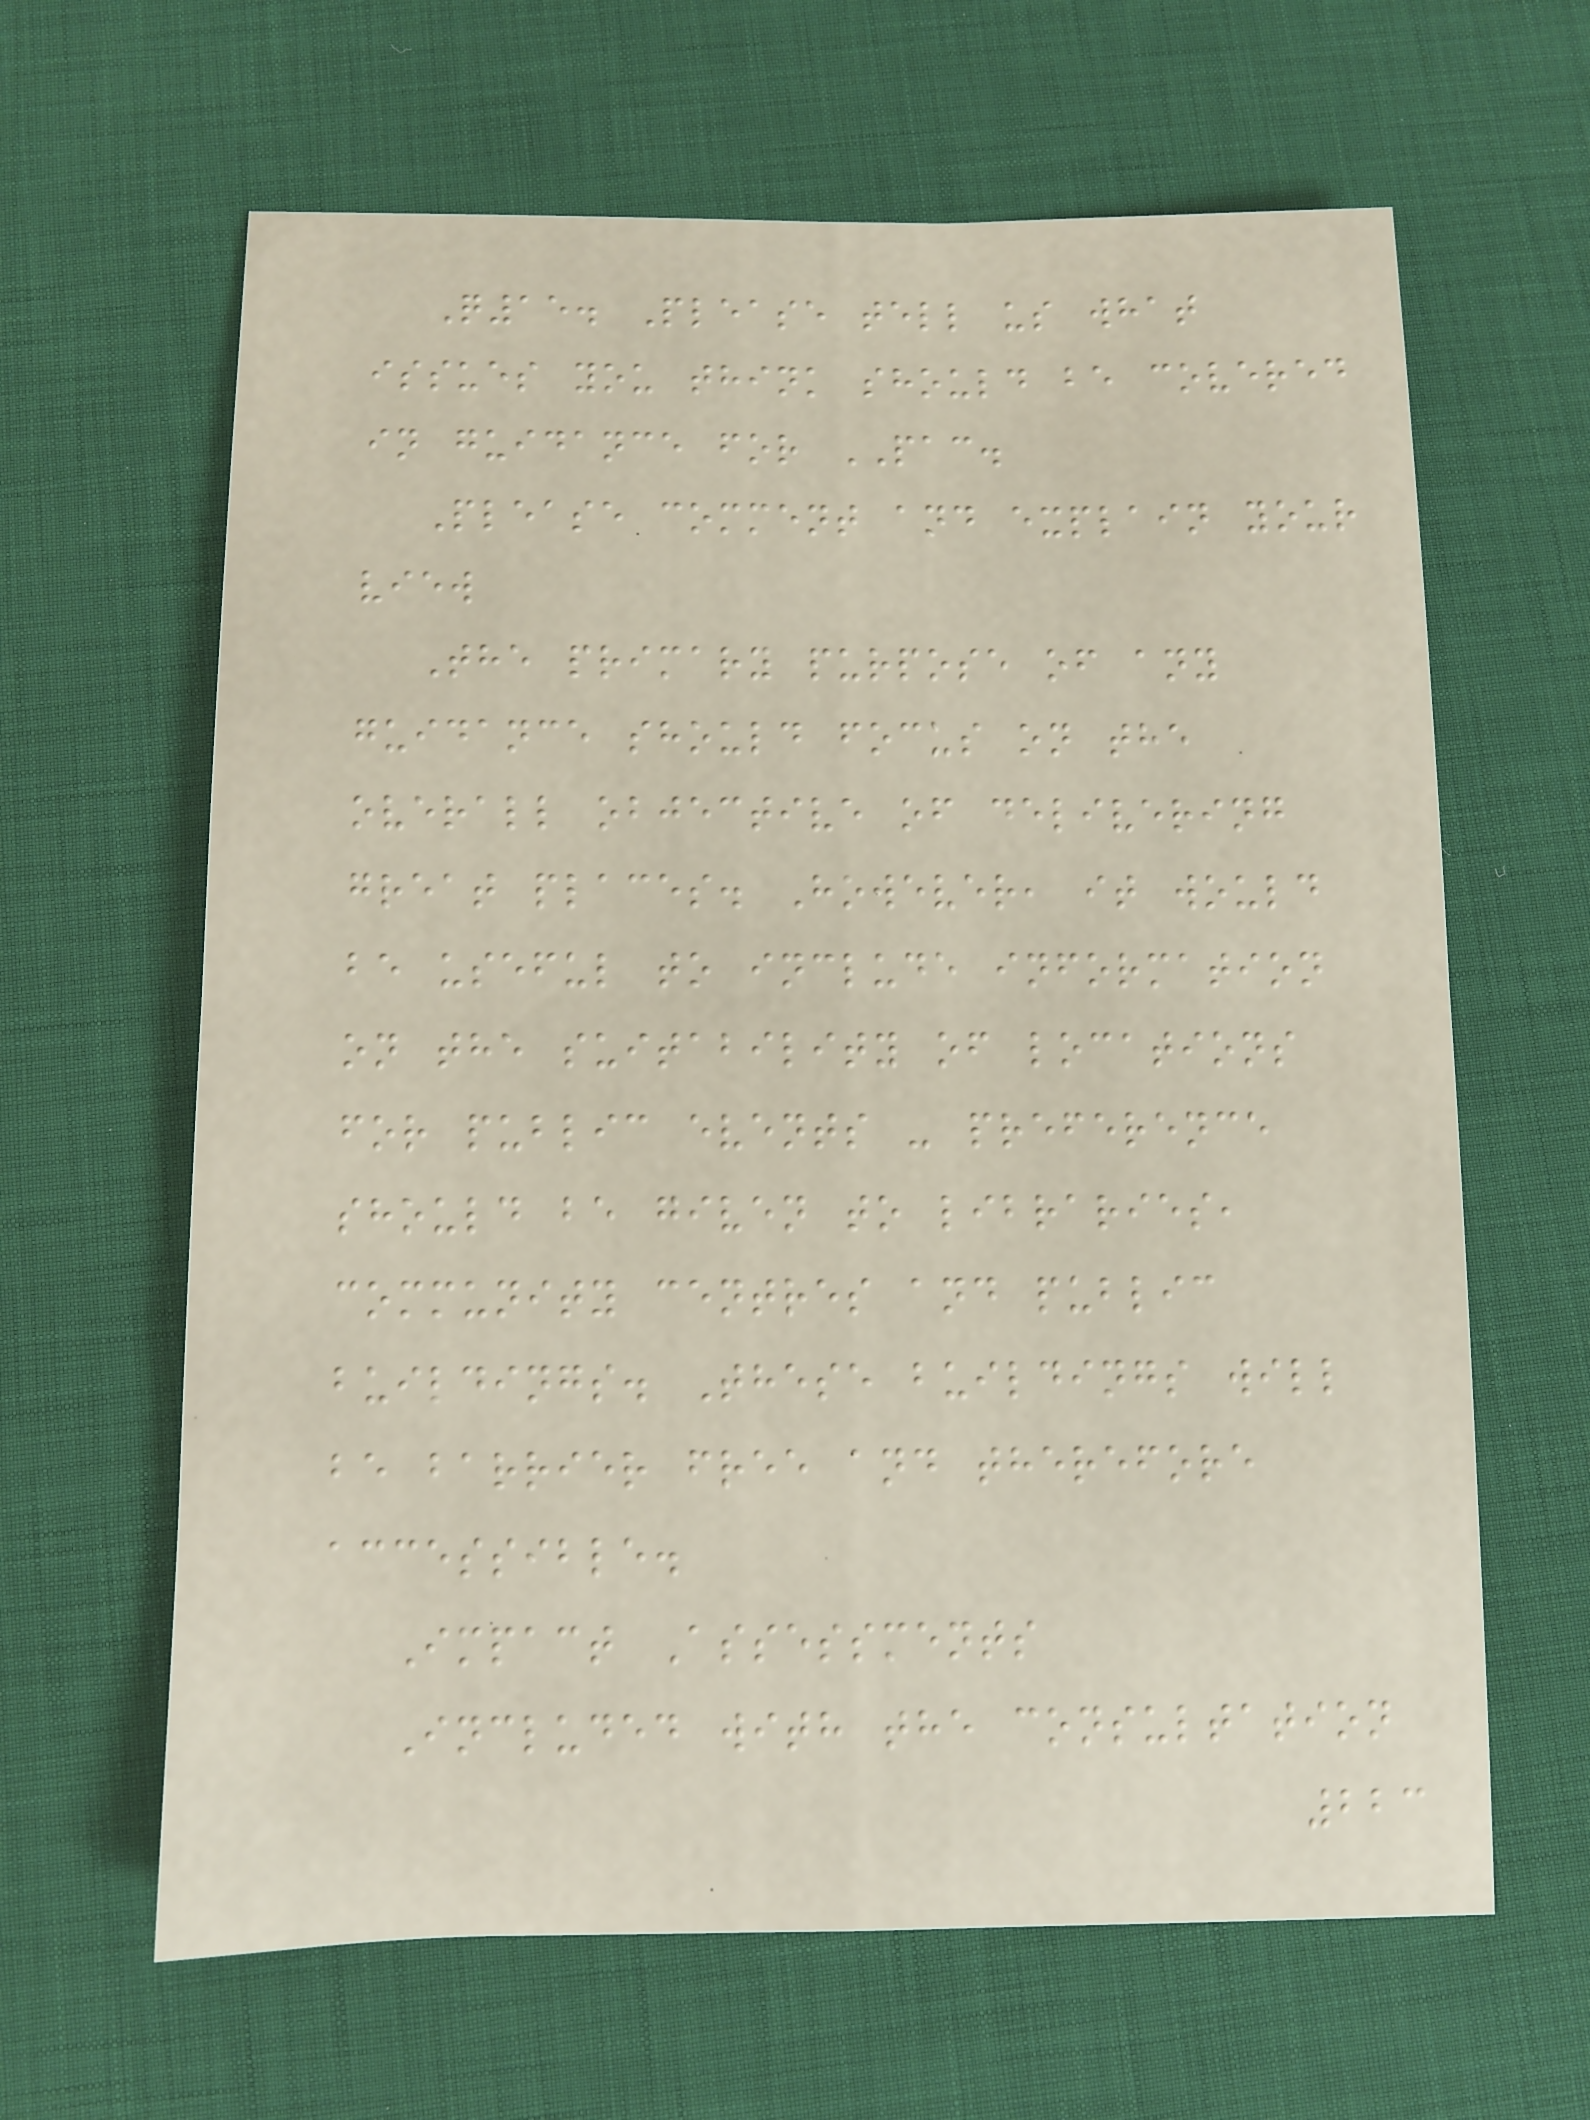Q15. Please tell us what
issues you think should be covered
in guidance for PAC.
Please comment and explain your
view
The primary purpose of any
guidance should focus on the
overall objective of delivering
great places. However, it would
be useful to include information
on the suitability of locations
for public events - preference
should be given to libraries,
community centres and public
buildings. These buildings will
be barrier free and therefore
accessible.
Impact Assessments
Included with the consultation
223
